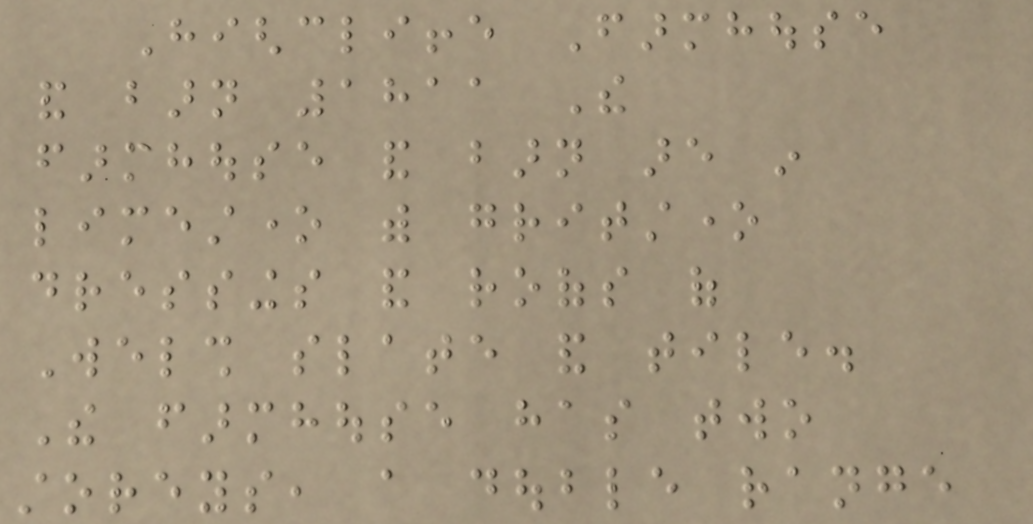Highcliffe Farmhouse
and barn 1811 The
farmhouse and barn are in
limestone with gritstone
dressings and roofs of
Welsh slate and tile.
The farmhouse has two
storeys, a double range
